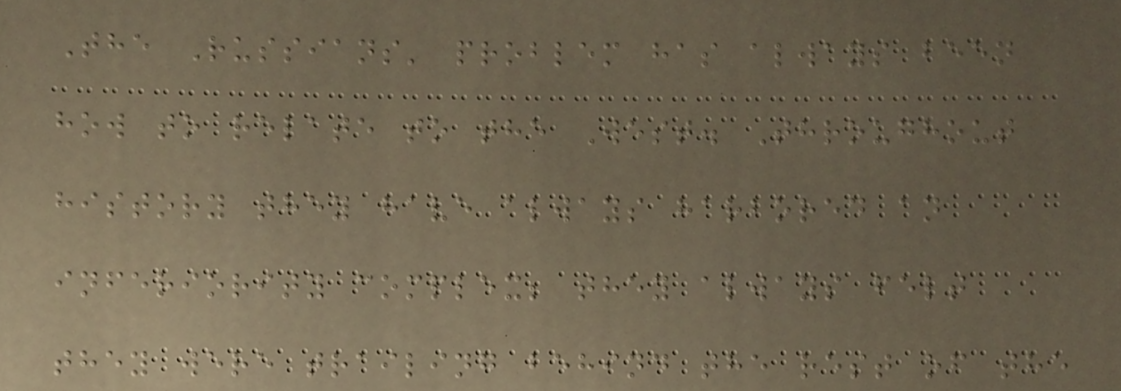The Russians' problem has always been
how to relate to the West. Throughout
history they have always harbored an
inferiority complex; they always felt
they were trailing behind the rest of the
